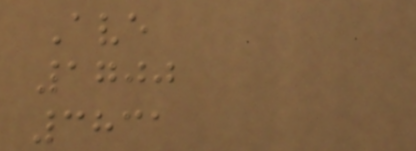Ave
1700
3831
